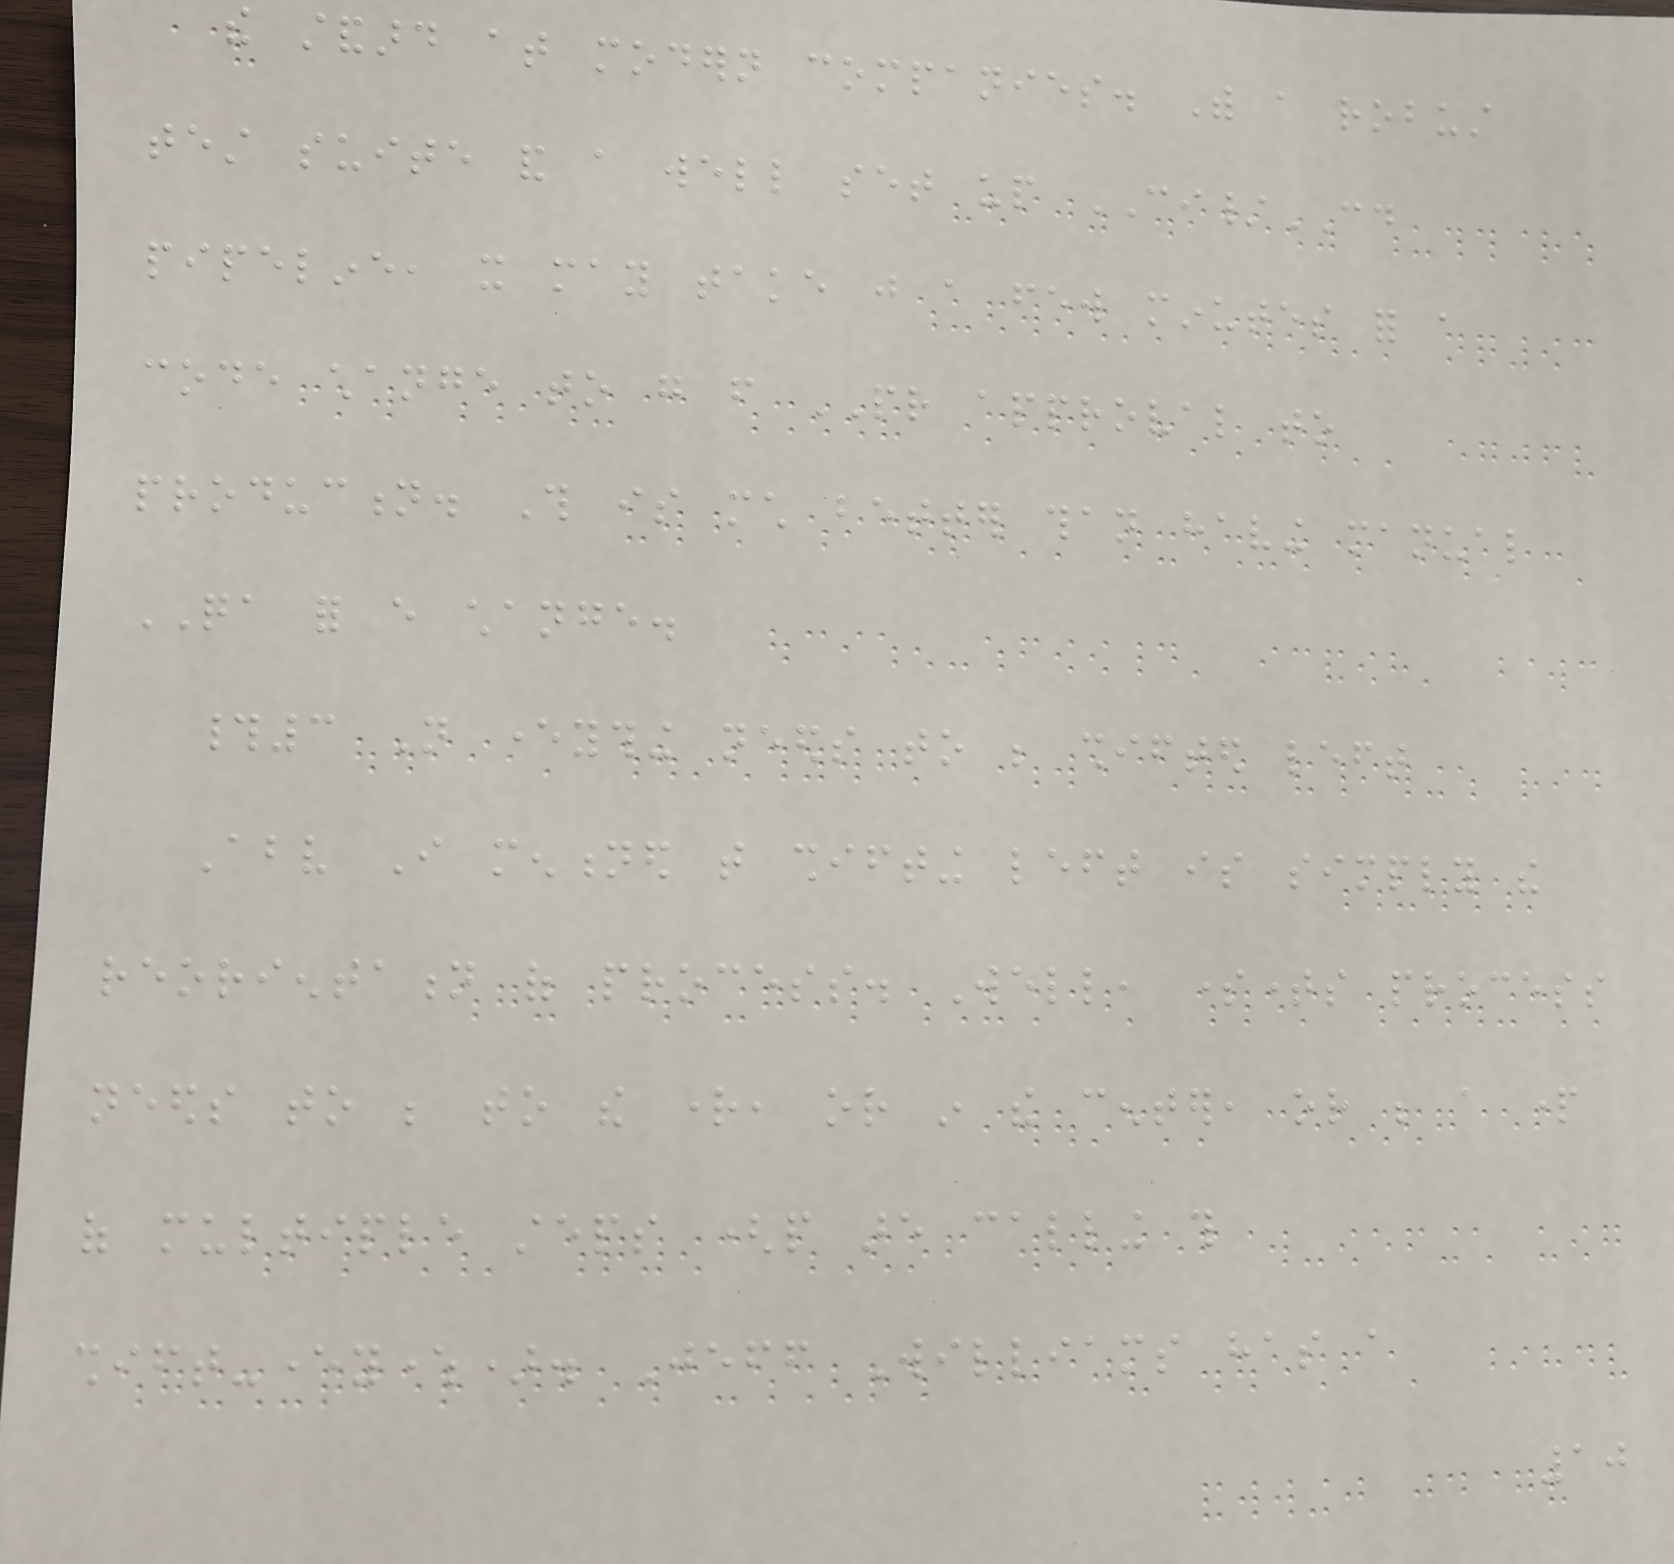the standard at modern companies. With a robust
test suite and a well set up CI/CD
pipeline, it may take just a few minutes for a
code change to go from PR approval to
production. This is much better than having manual
QA for every change.
#3 Not everything needs to be shifted left
Above I mentioned that shifting left is simply the
reorientation of process. Well, sometimes process
needs to be to the right, or in the center, or be a part
of multiple steps (people are calling this
shift-everywhere). Jeff Williams has a
10
